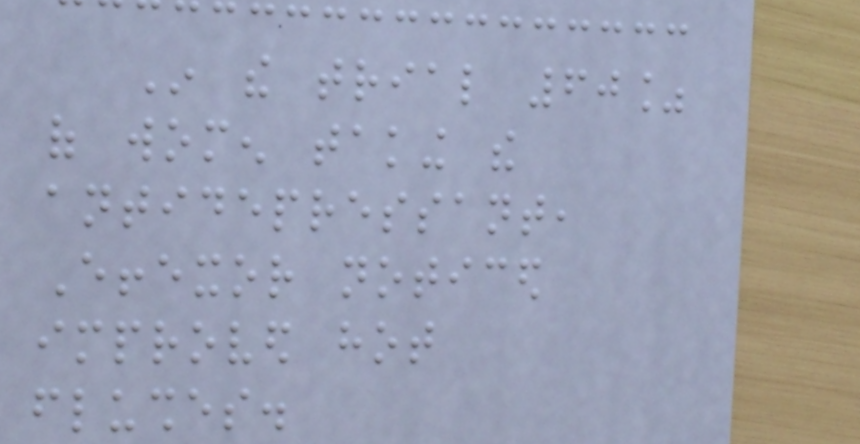In the trial 60%
of women taking the
antidepressant,
Effexor noticed
improved hot
flushes.
